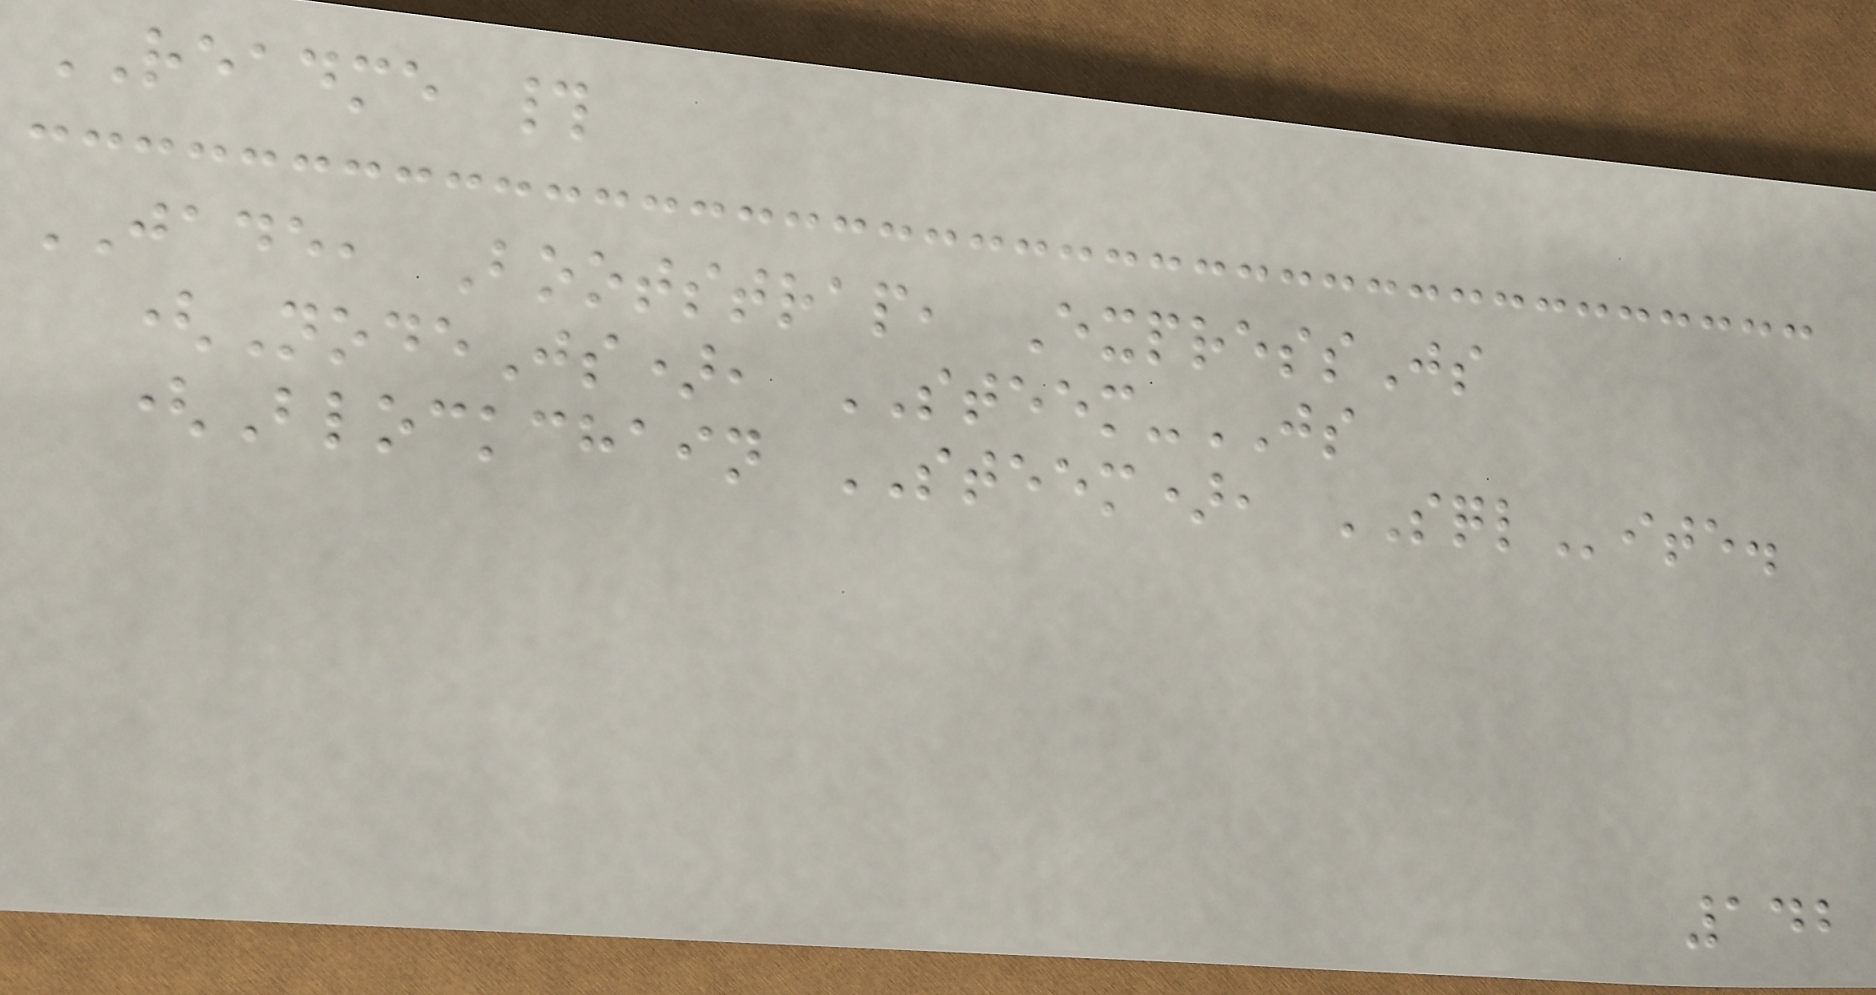README #
JADE, Bootstrap, ExpressJs
(NodeJs), STEEM-JS
(Blockchain STEEM), SQLite.
142
